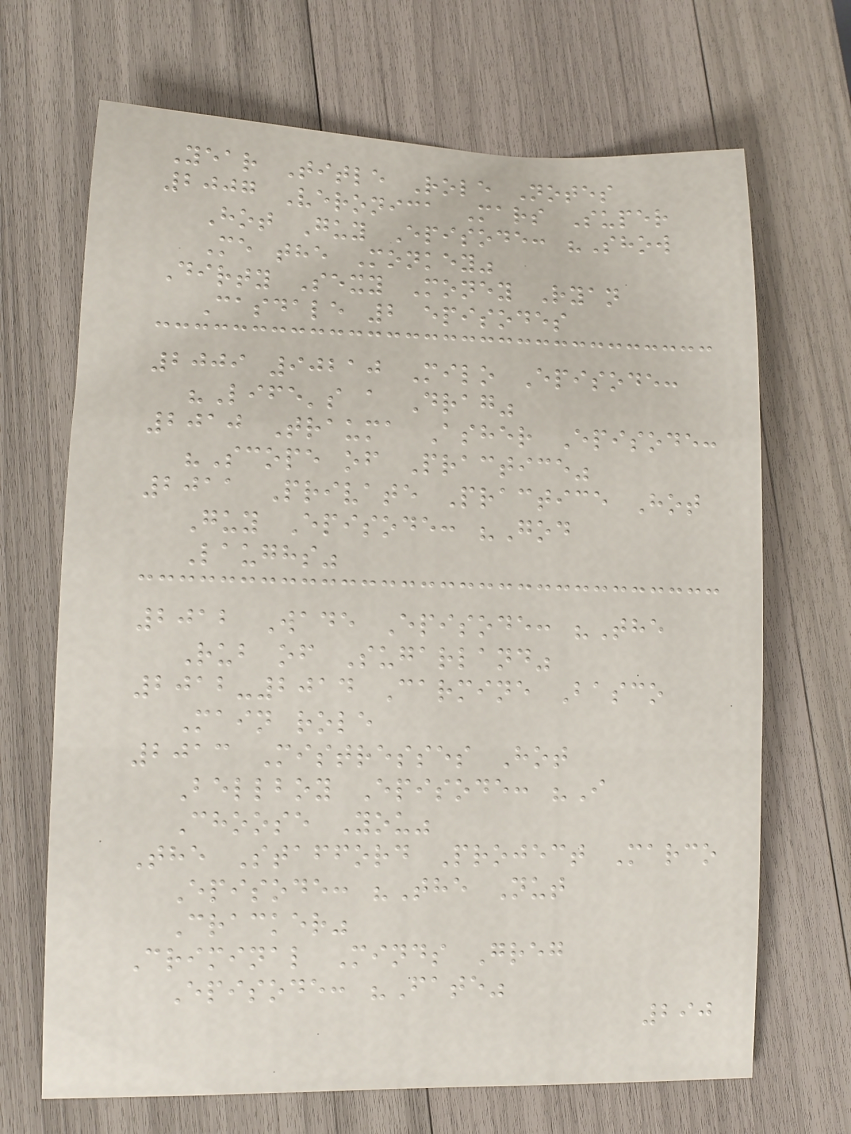Year Title Role Notes
2007 Veronica Mars Super
Hot Guy Episode: "Show
Me the Monkey"
Dirty Sexy Money Ryan
Casdale 2 episodes
2009 90210 Milo Episode:
"Life's a Drag"
2010 Trauma Asher Episode:
"Scope of Practice"
2011 Private Practice Hot
Guy Episode: "God
Laughs"
2012 Wade Episode: "The
Rub of Sugarland"
2012-2014 Carmine Basco
Main role
2013 Mistresses Hot
Bellboy Episode: "I
Choose You"
The Stafford Project Marco
Episode: "The Nut
Cracker"
Criminal Minds Greg
Episode: "Fate"
290
